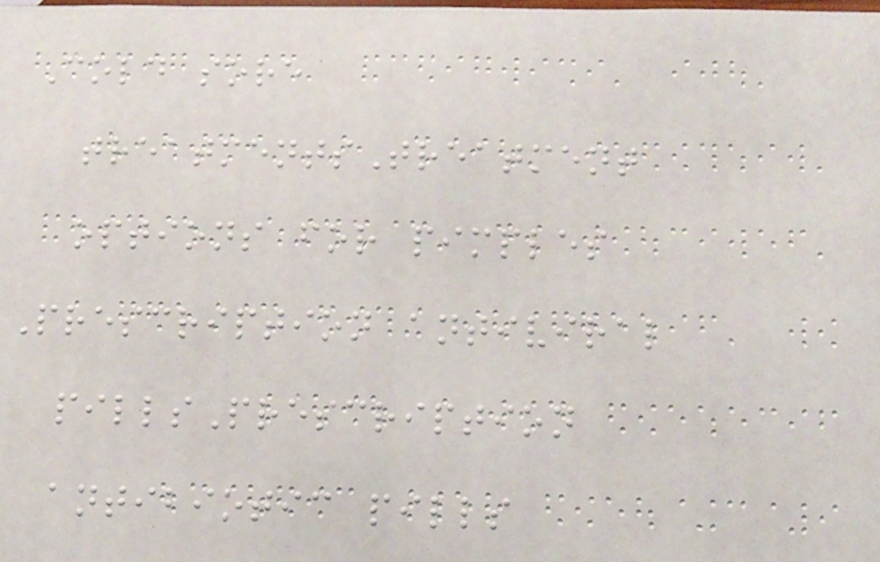Cold sore
treatmentsTreatment
options for pimples
Prescription antiviral
pillsPrescription
antibiotic pills
